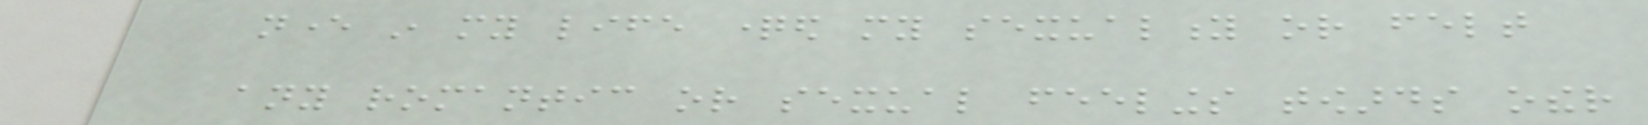never in my life questioned my sexuality or felt
any romantic or sexual feelings towards other
